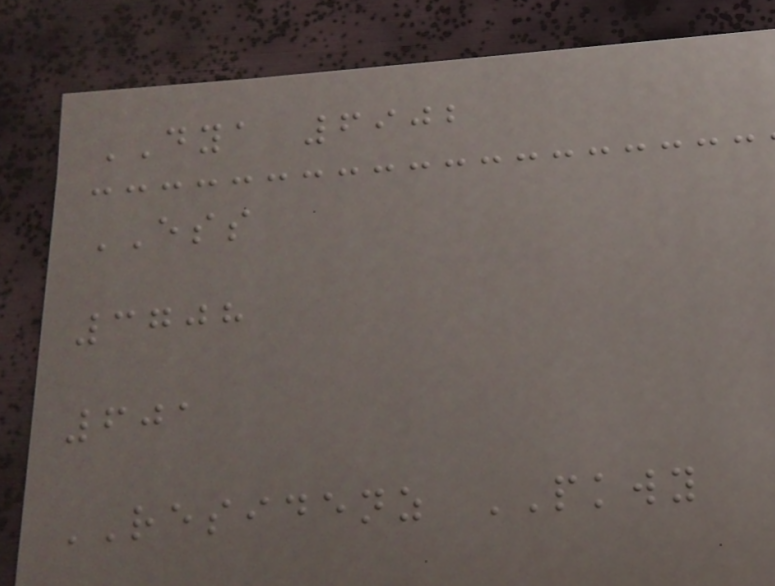DYA 6902
ESS
3708
601
RESIDENZ PKWY
